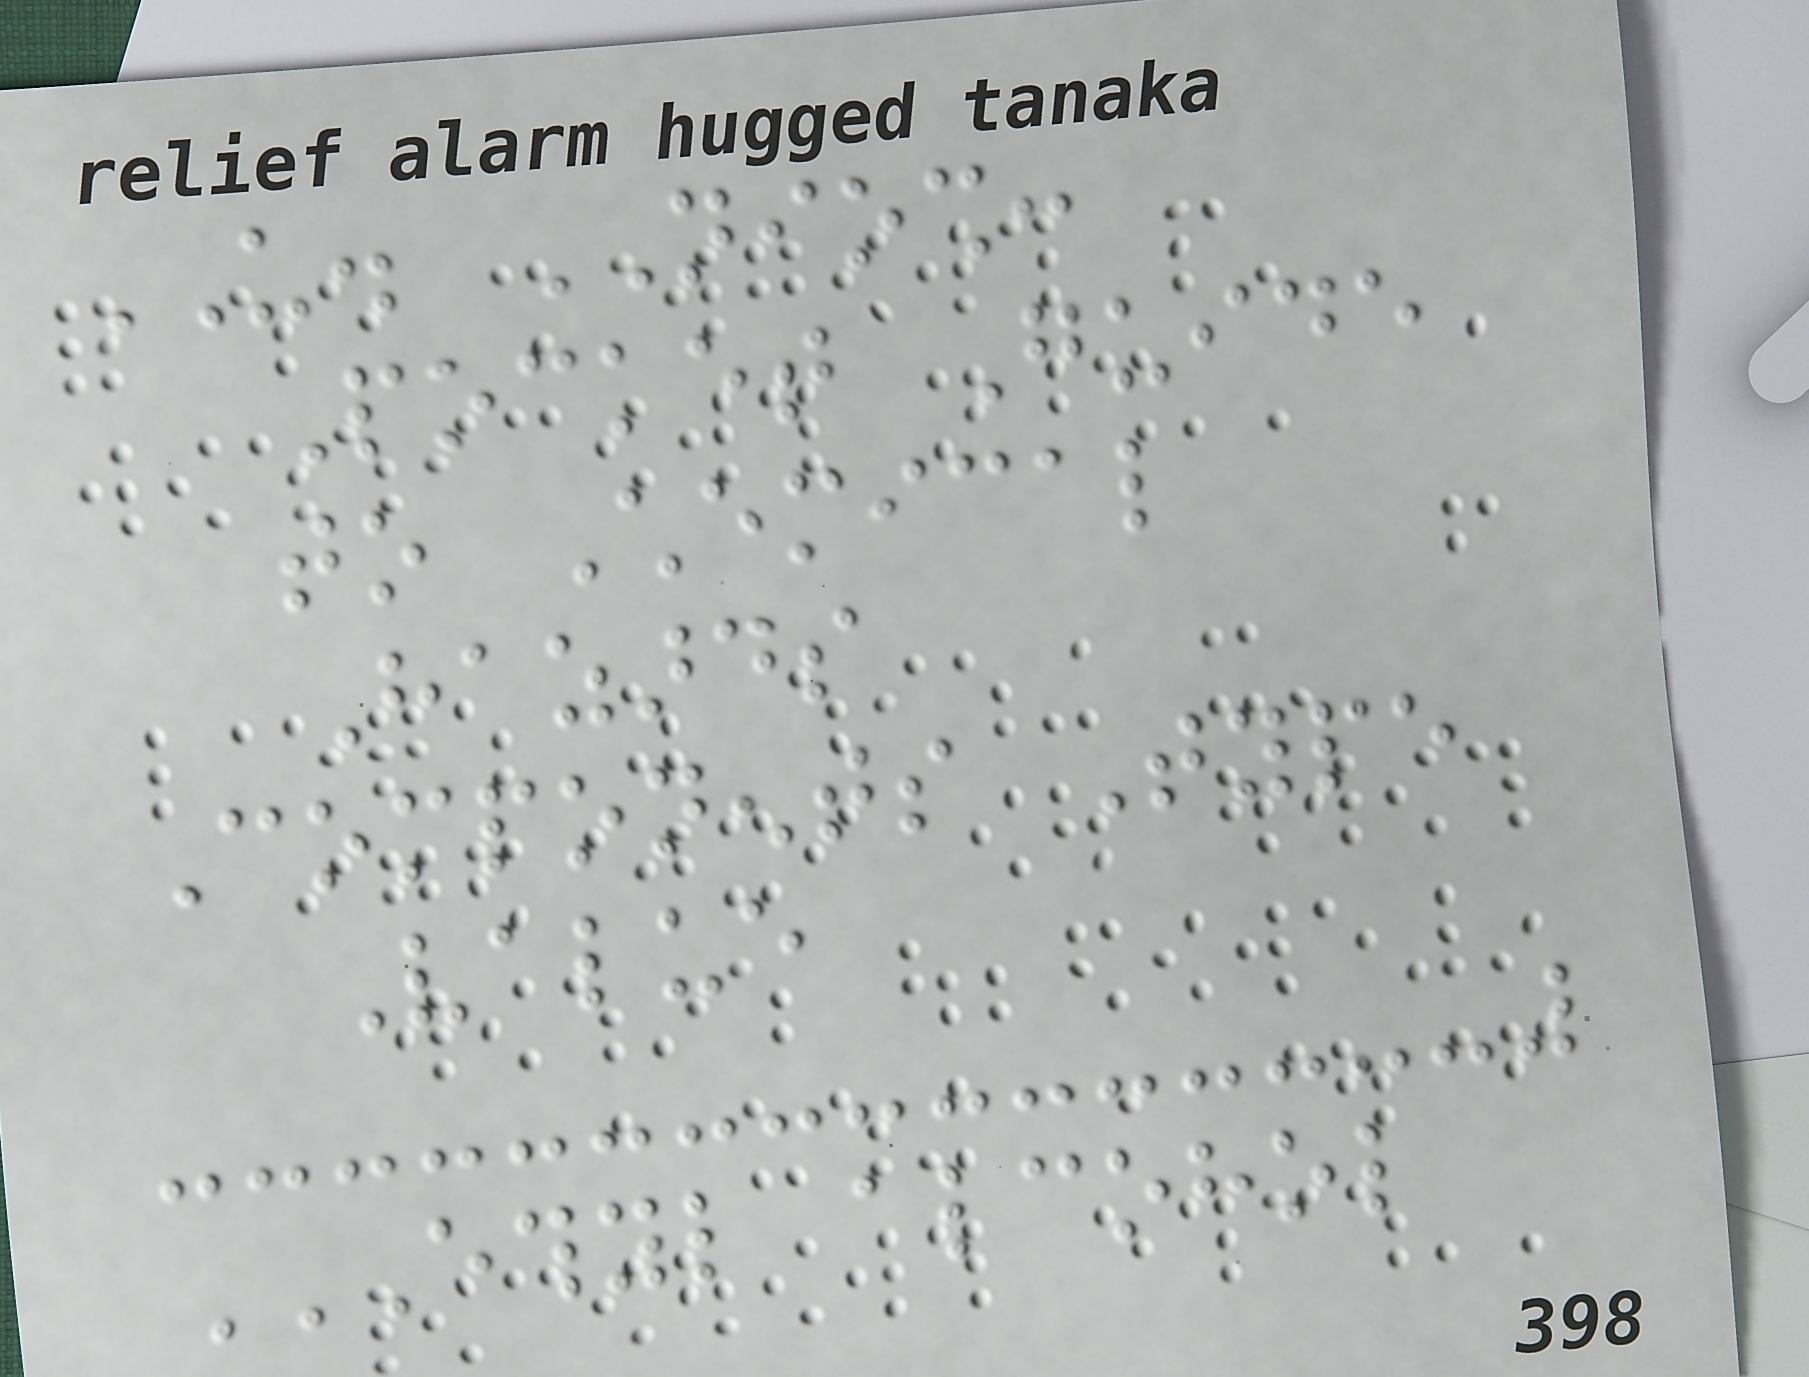US. NIOSH:
Pocket Guide
to Chemical
Hazards
Components Type
Value
ETHYL ALCOHOL
